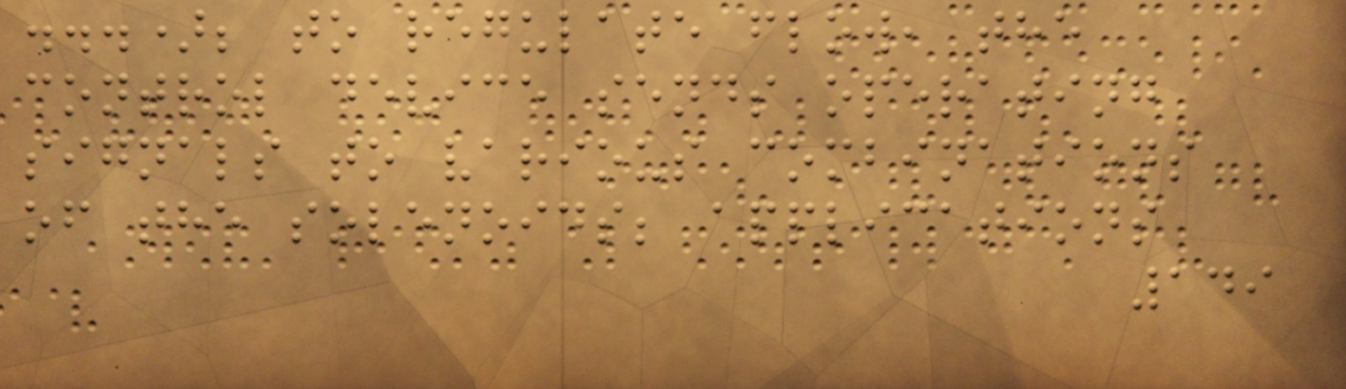...); to regulate flow, the
control device sends operating
signals to various combinations
of the solenoids; applications
149
